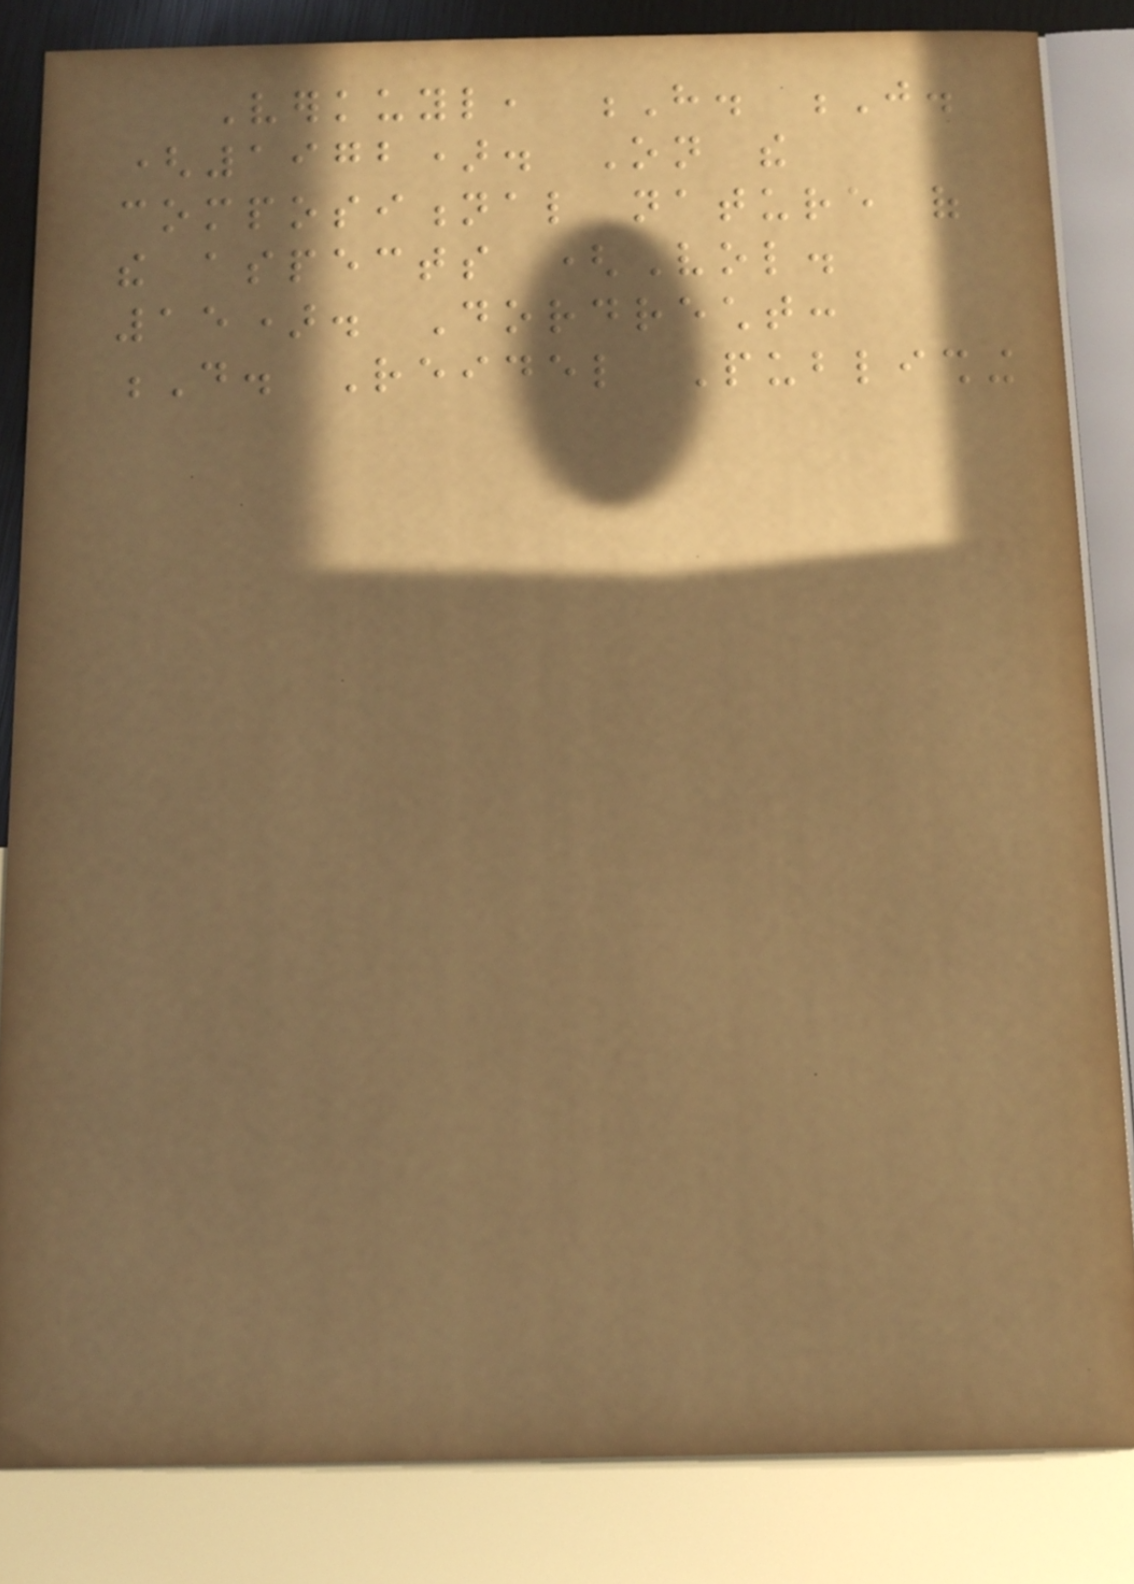Verkuyl, H. J.
(1972). On the
compositional nature of
the aspects (Vol.
15). Dordrecht:
D. Reidel Publishing
